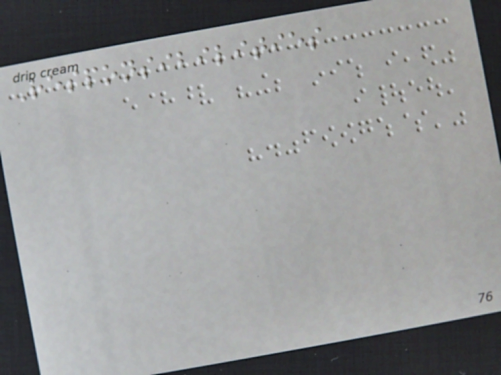Responsibilities
